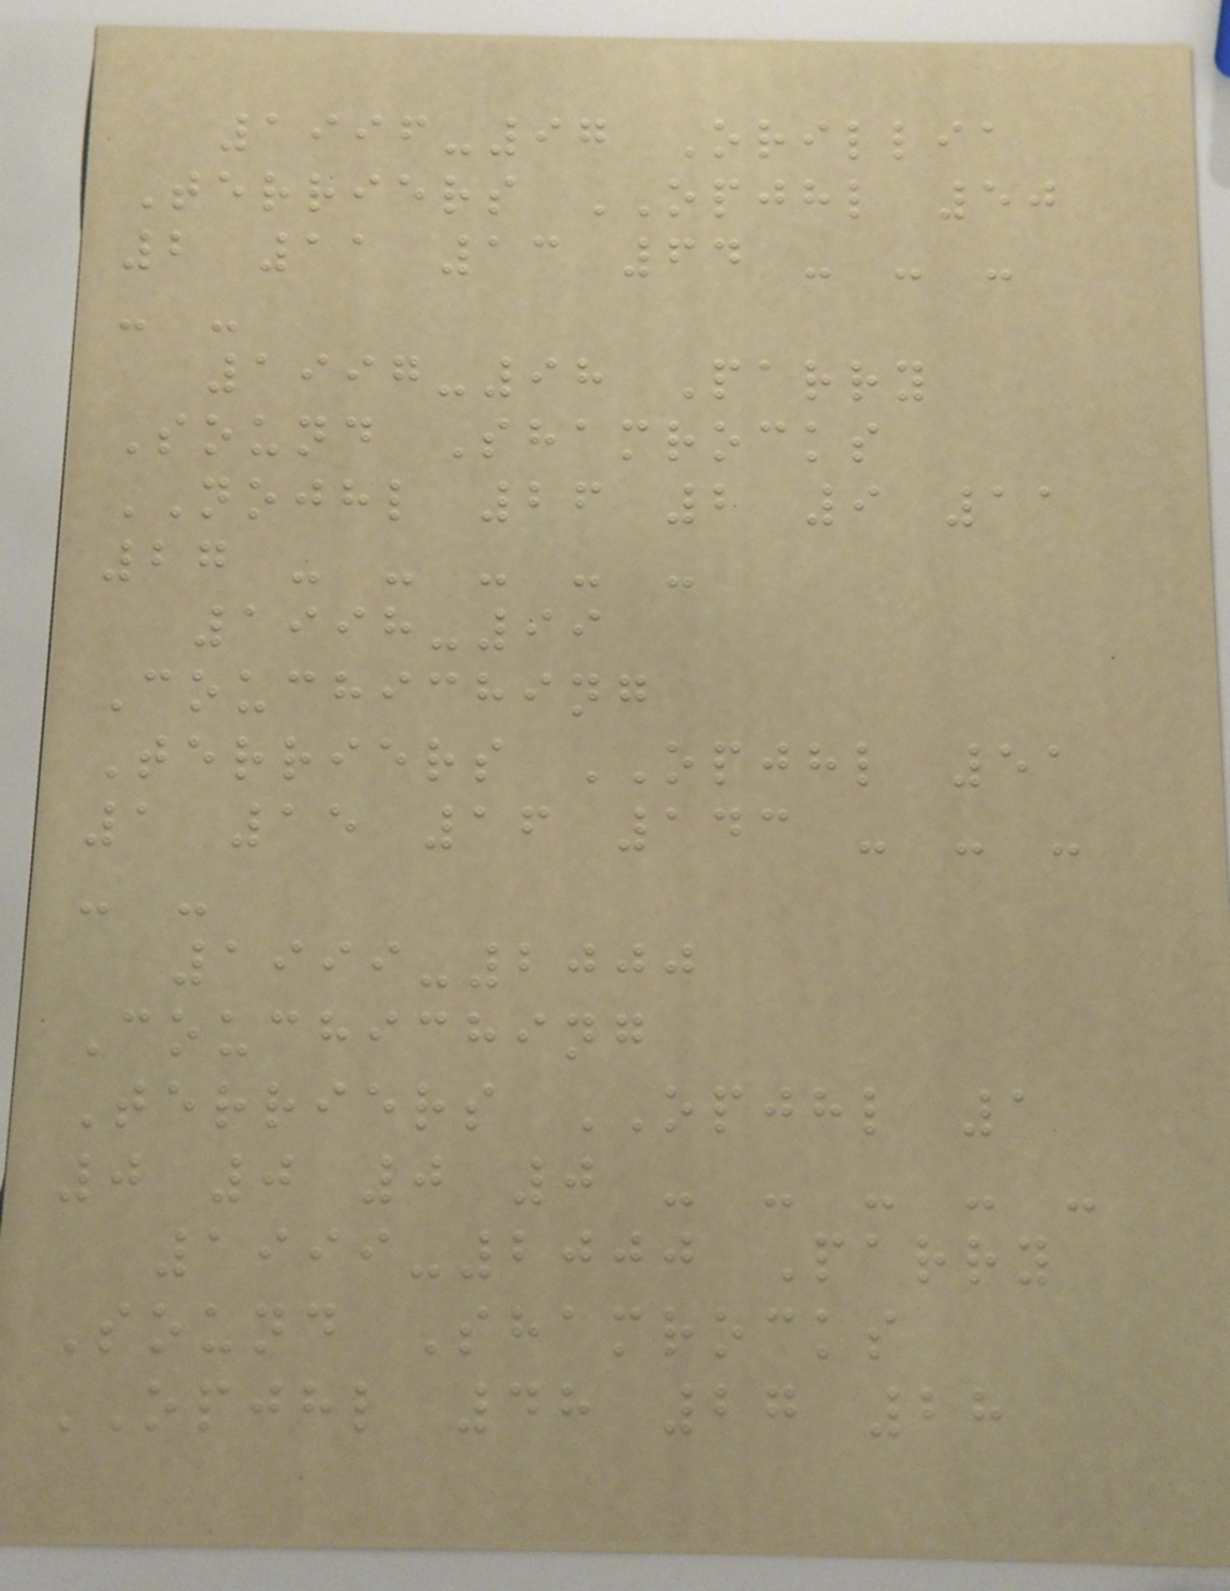1996-97 Orillia
Terriers OPJHL 50
2 11 13 64 - - -
- -
1997-98 Parry
Sound Shamrocks
NOJHL 26 2 9 11
27 - - - - -
1998-99
Couchiching
Terriers OPJHL 51
1 15 16 143 - - -
- -
1999-2000
Couchiching
Terriers OPJHL 1
0 0 0 0 - - - - -
1999-2000 Parry
Sound Shamrocks
OPJHL 48 27 28
